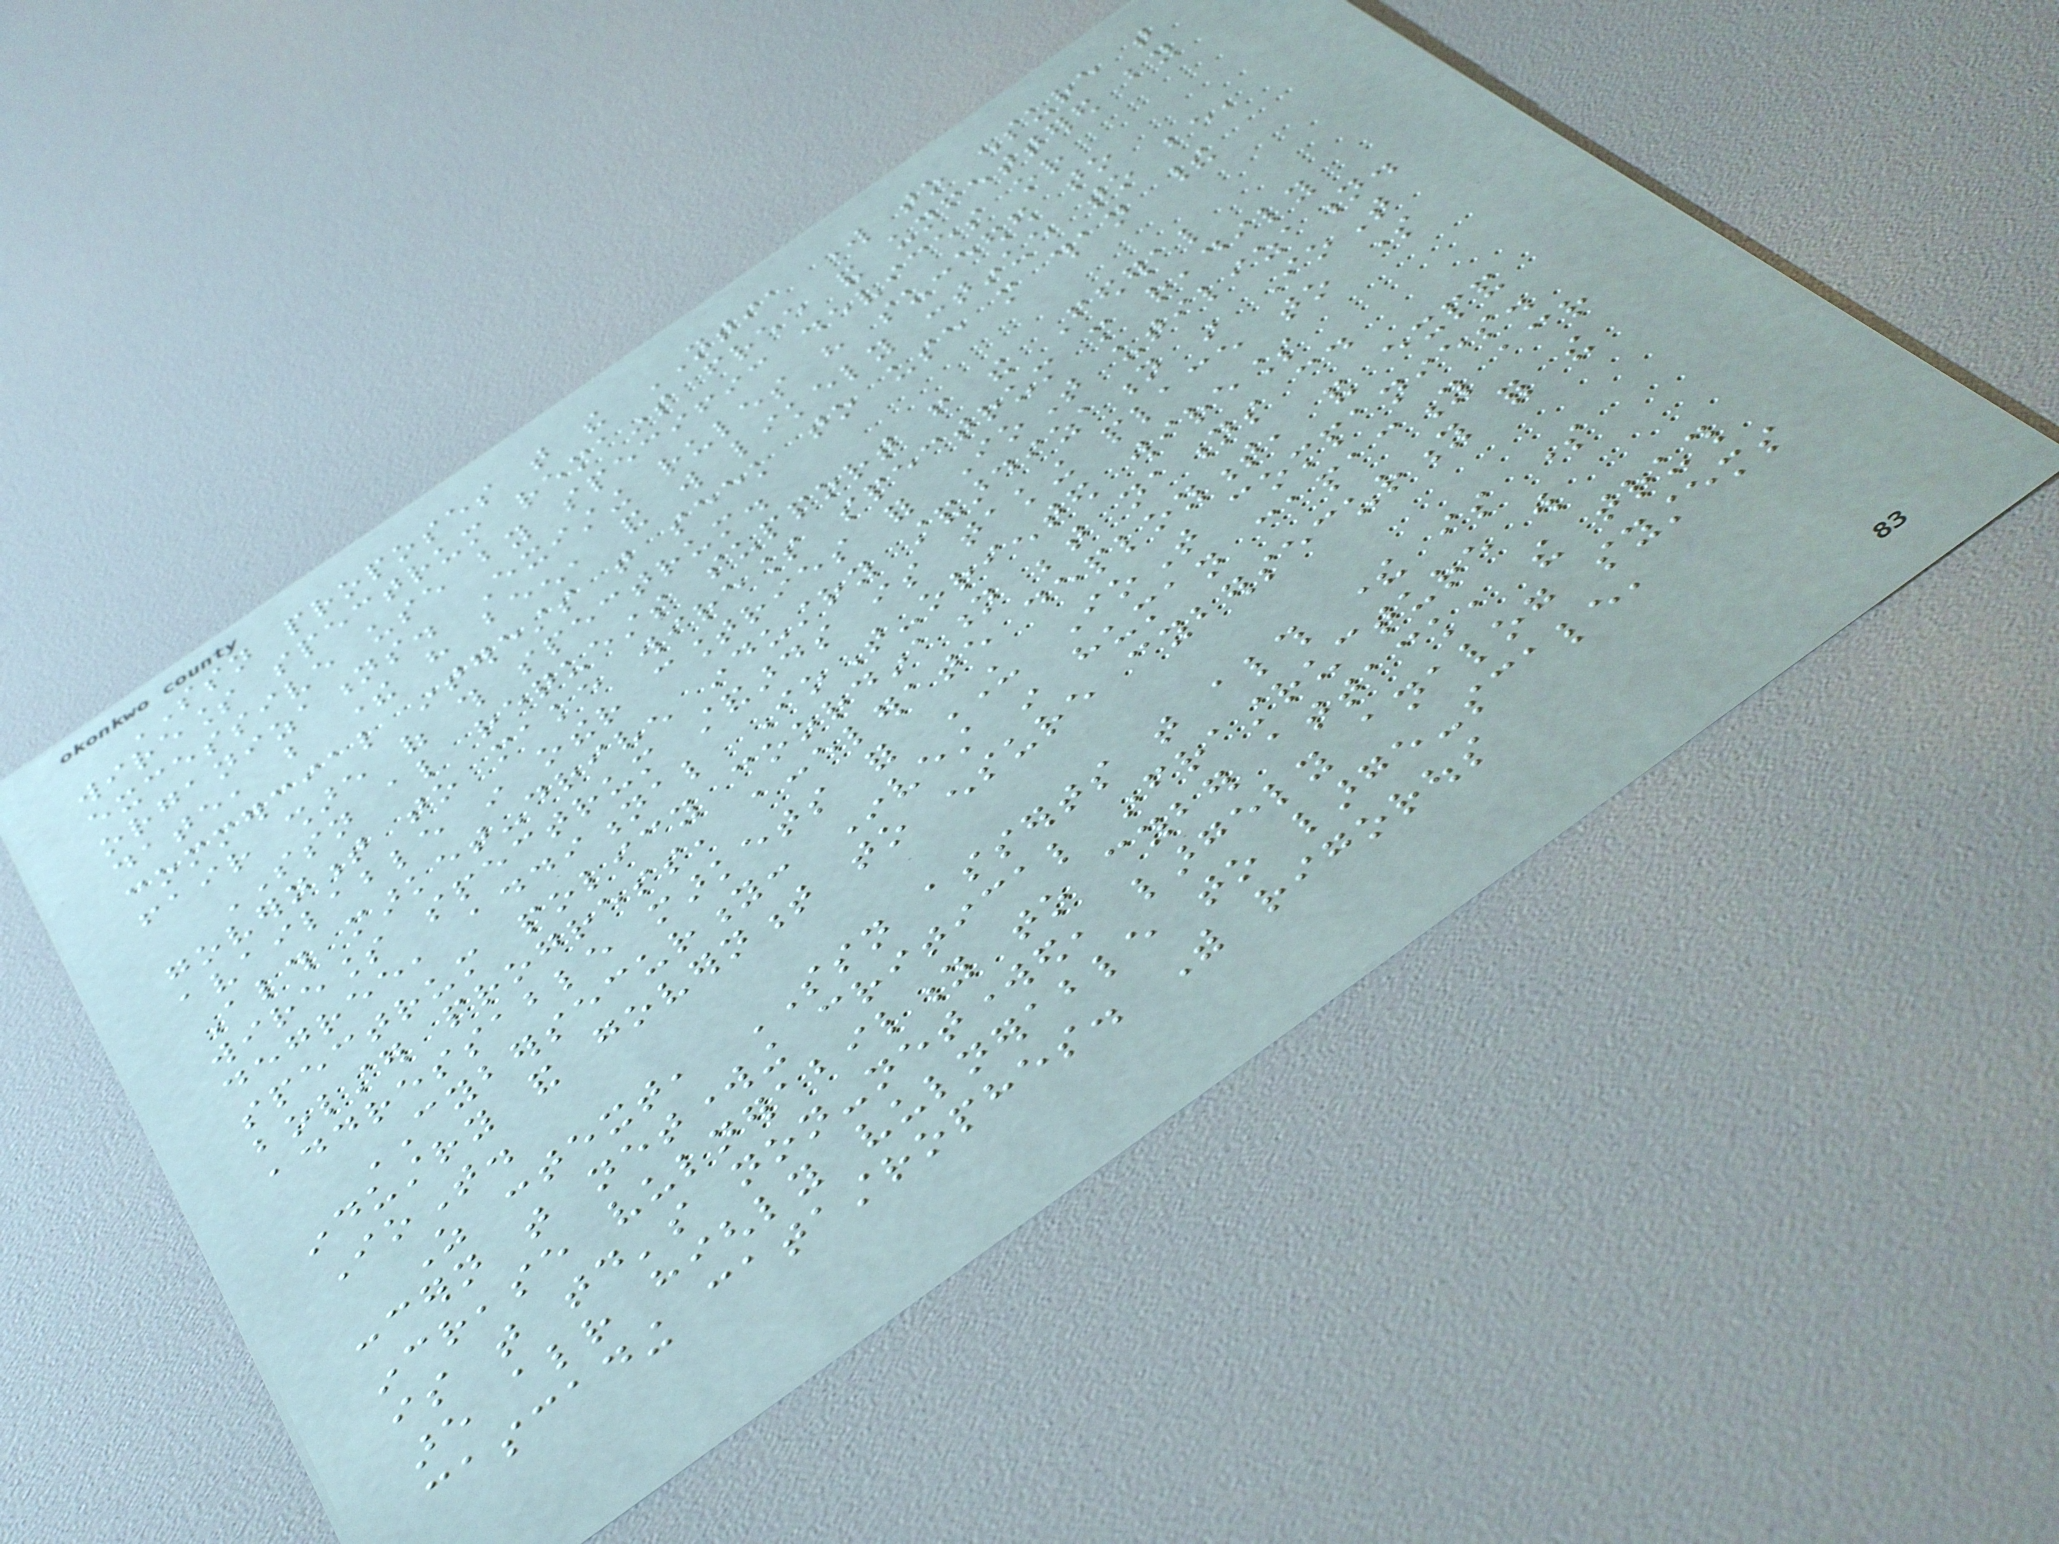SSN proposes that the NTIA work to ensure that
wireless spectrum remains free and unfettered by
excessive use by specific devices or
organizations. Existing rules have succeeded to
date, but there have been, and will likely continue to be,
commercial interests that seek to use more than their
fair share of this spectrum.
SSN also requests support from the Federal
government to make wireless spectrum more readily
available in other countries for IoT utilization.
Although market-driven industry standardization in IoT
wireless spectrum standards is taking place to some
degree, additional IoT-oriented wireless
spectrum policy coordination between nations could
bolster progress, accelerate deployment, and expand
addressable markets for US IoT companies.
CYBERSECURITY: Invest in human capacity across
industry and government to ensure cybersecurity for the
IoT.
As context, SSN asserts that although there is some
concern that networking critical infrastructure will
increase vulnerability to cyber attack, the truth
is that today's non-networked, largely analog systems
are already highly vulnerable to large-scale,
cascading catastrophes. With rigorous
